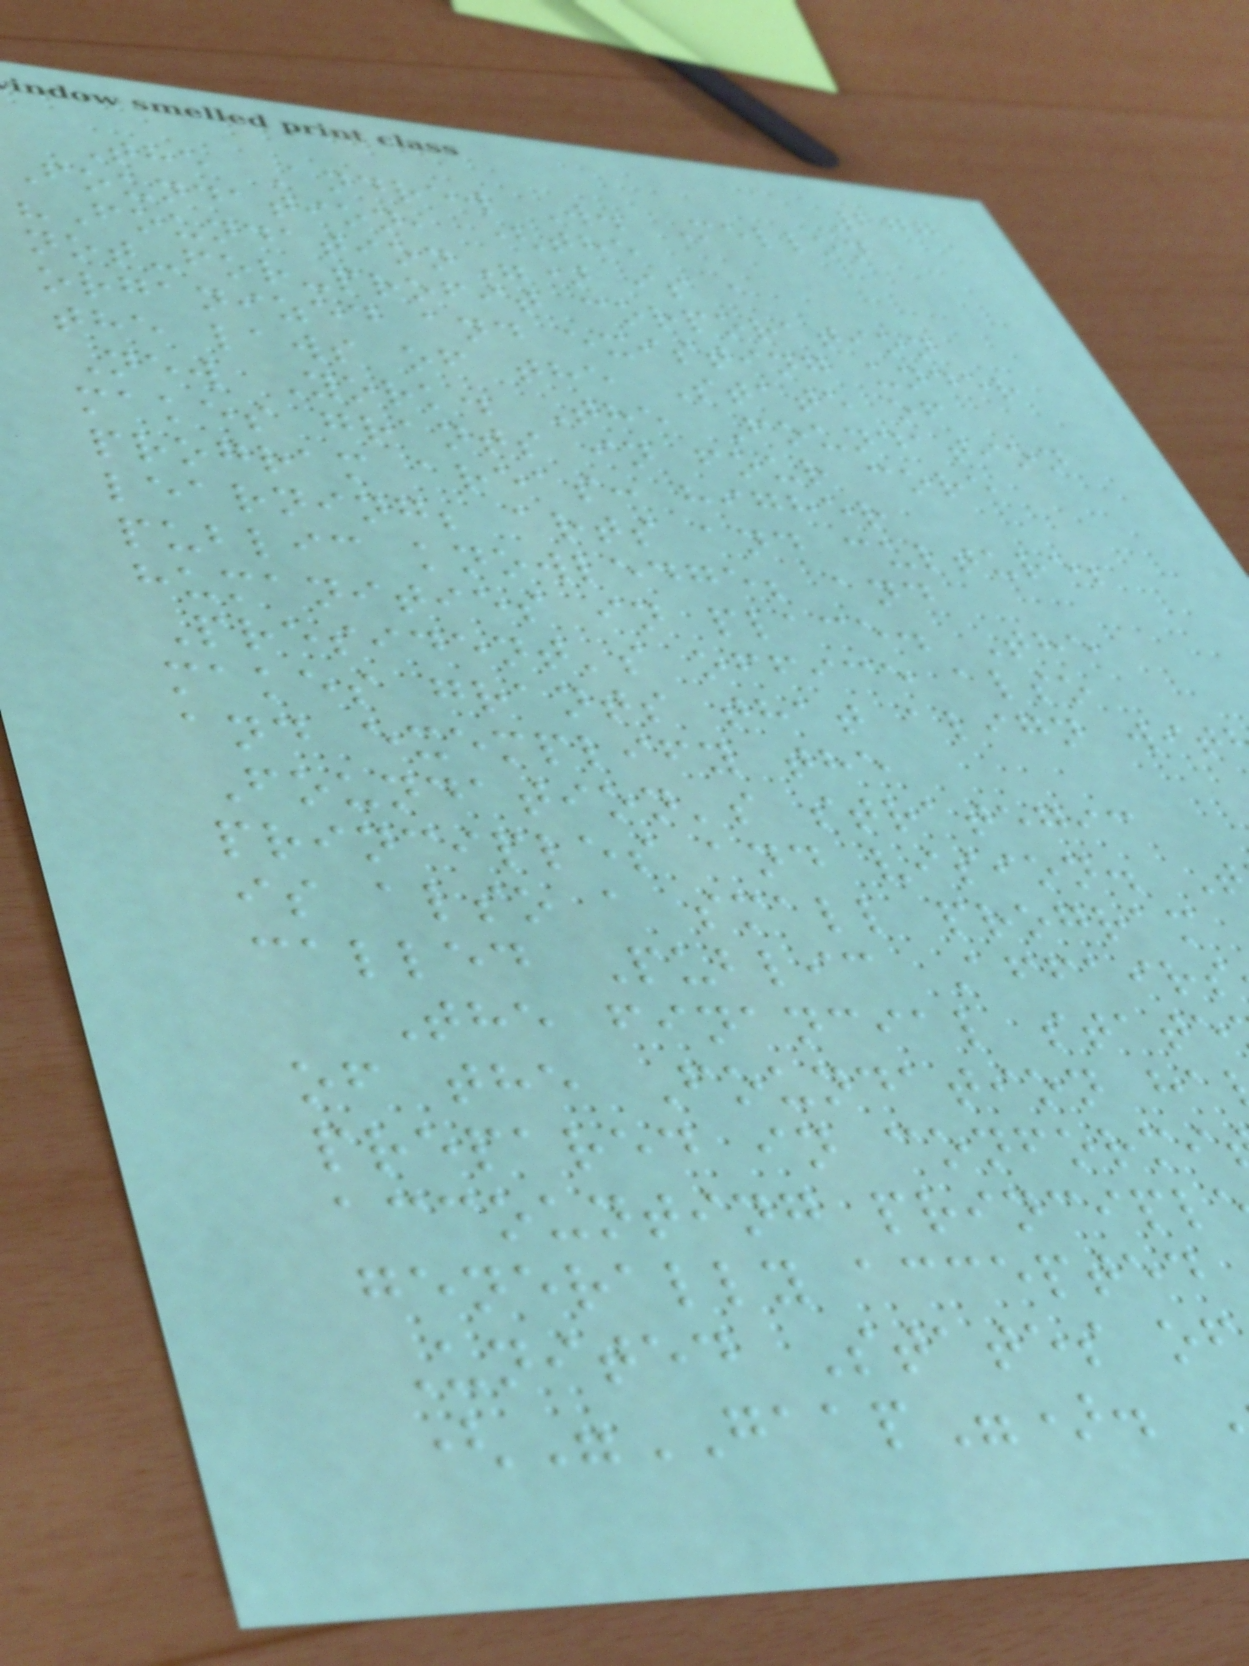277
The Andrew W. Mellon
Foundation, (the
"Foundation") is a
not-for-profit corporation
organized and existing under
the laws of the State of
New York. The Foundation
makes grants in four core
program areas: higher
learning; arts and culture;
public knowledge; and
humanities in place. The
President's office also
makes grants that align wit
and exemplify the
Foundation's strategic
principles and vision.
is also a small program
called Public Affairs
The financial state
of the Foundation ha
prepared in conformi
accounting principl
generally accepted
United States o
("GAAP").
